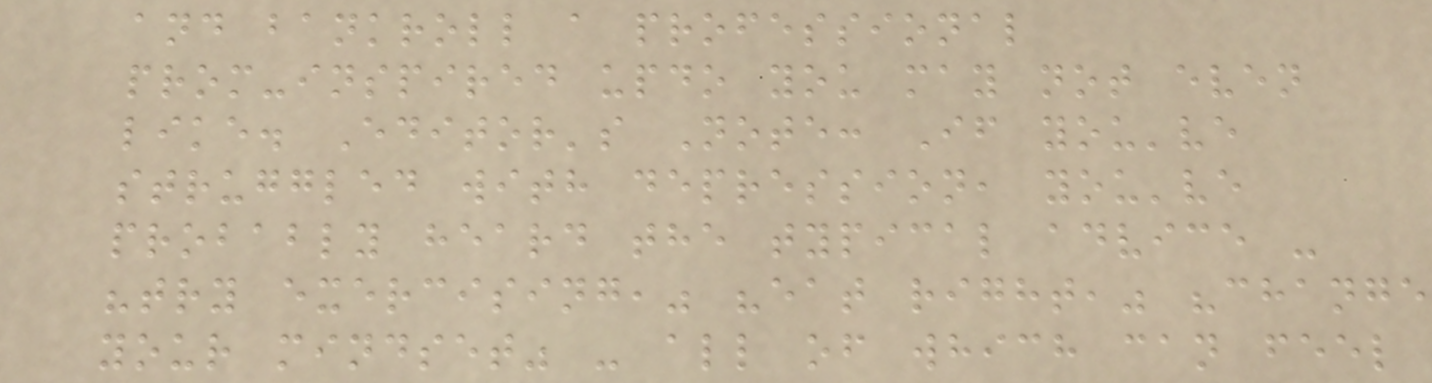and bankroll a professional
prom-inspired updo you may not even
like. Editor's Note: If you've
struggled with depression, you've
probably heard the typical advice -
"try exercising," "eat right," "change
your mindset" - all of which can feel
